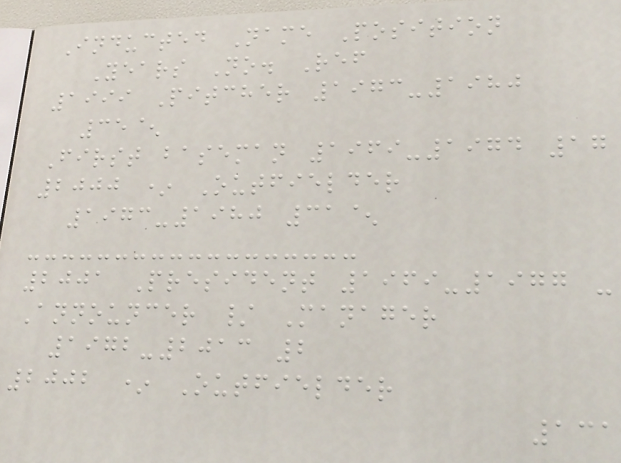Inducted Name Position
Years No. Ref
1999 Pitcher 1973-1980
35^
First baseman 1969-1974 17
2000 * Outfielder
1973-1980 31^
2001 President 1969-1977 -
Announcer / Manager
1972-2013 2
2002 * Outfielder
131
